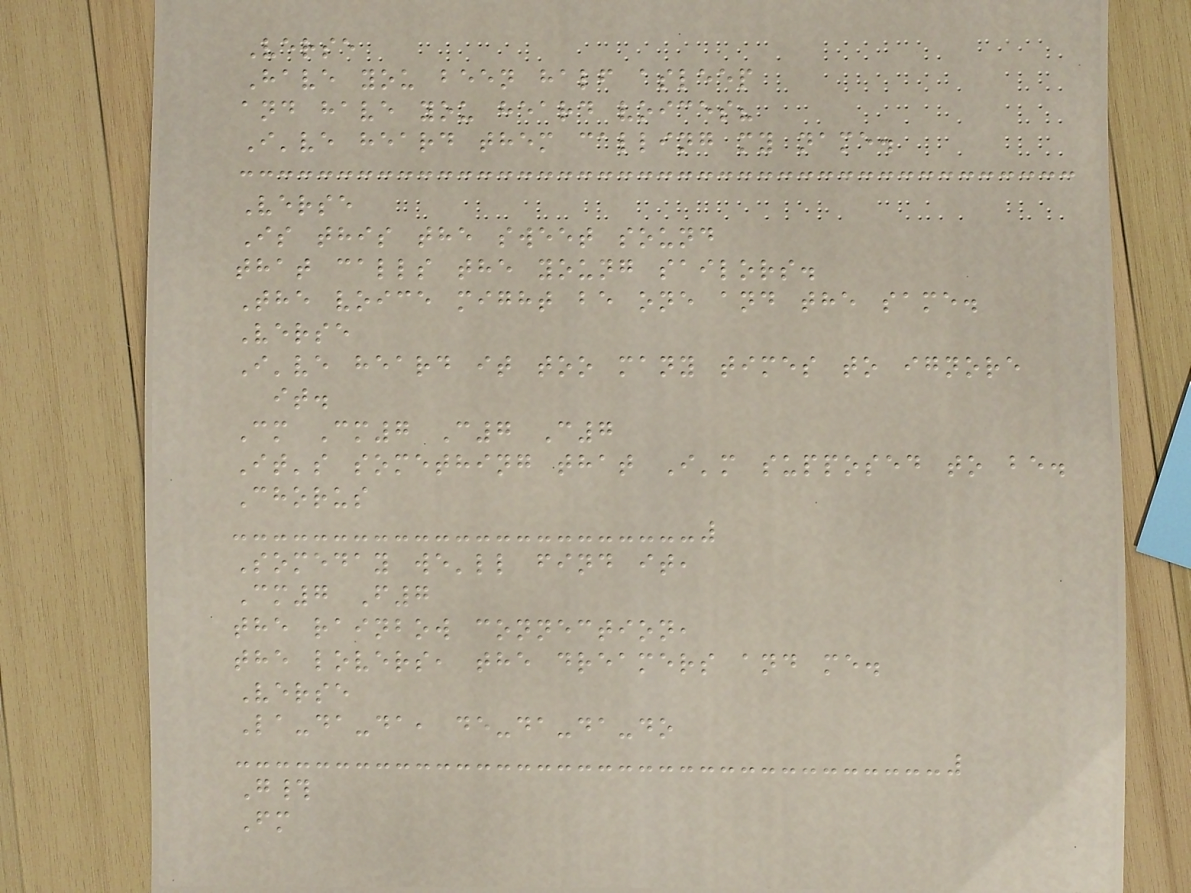Verse
Have you been half asleep
and have you heard voices?
I've heard them calling my name.
Verse
Is this the sweet sound
that calls the young sailors.
The voice might be one and the same.
Verse
I've heard it too many times to ignore
it.
Cm Cm7 C7 C7
It's something that I'm supposed to be.
Chorus
Someday we'll find it,
Cm7 F7
the rainbow connection,
the lovers, the dreamers and me.
Verse
La-da-da, de-da-da-do
G#
Fm
